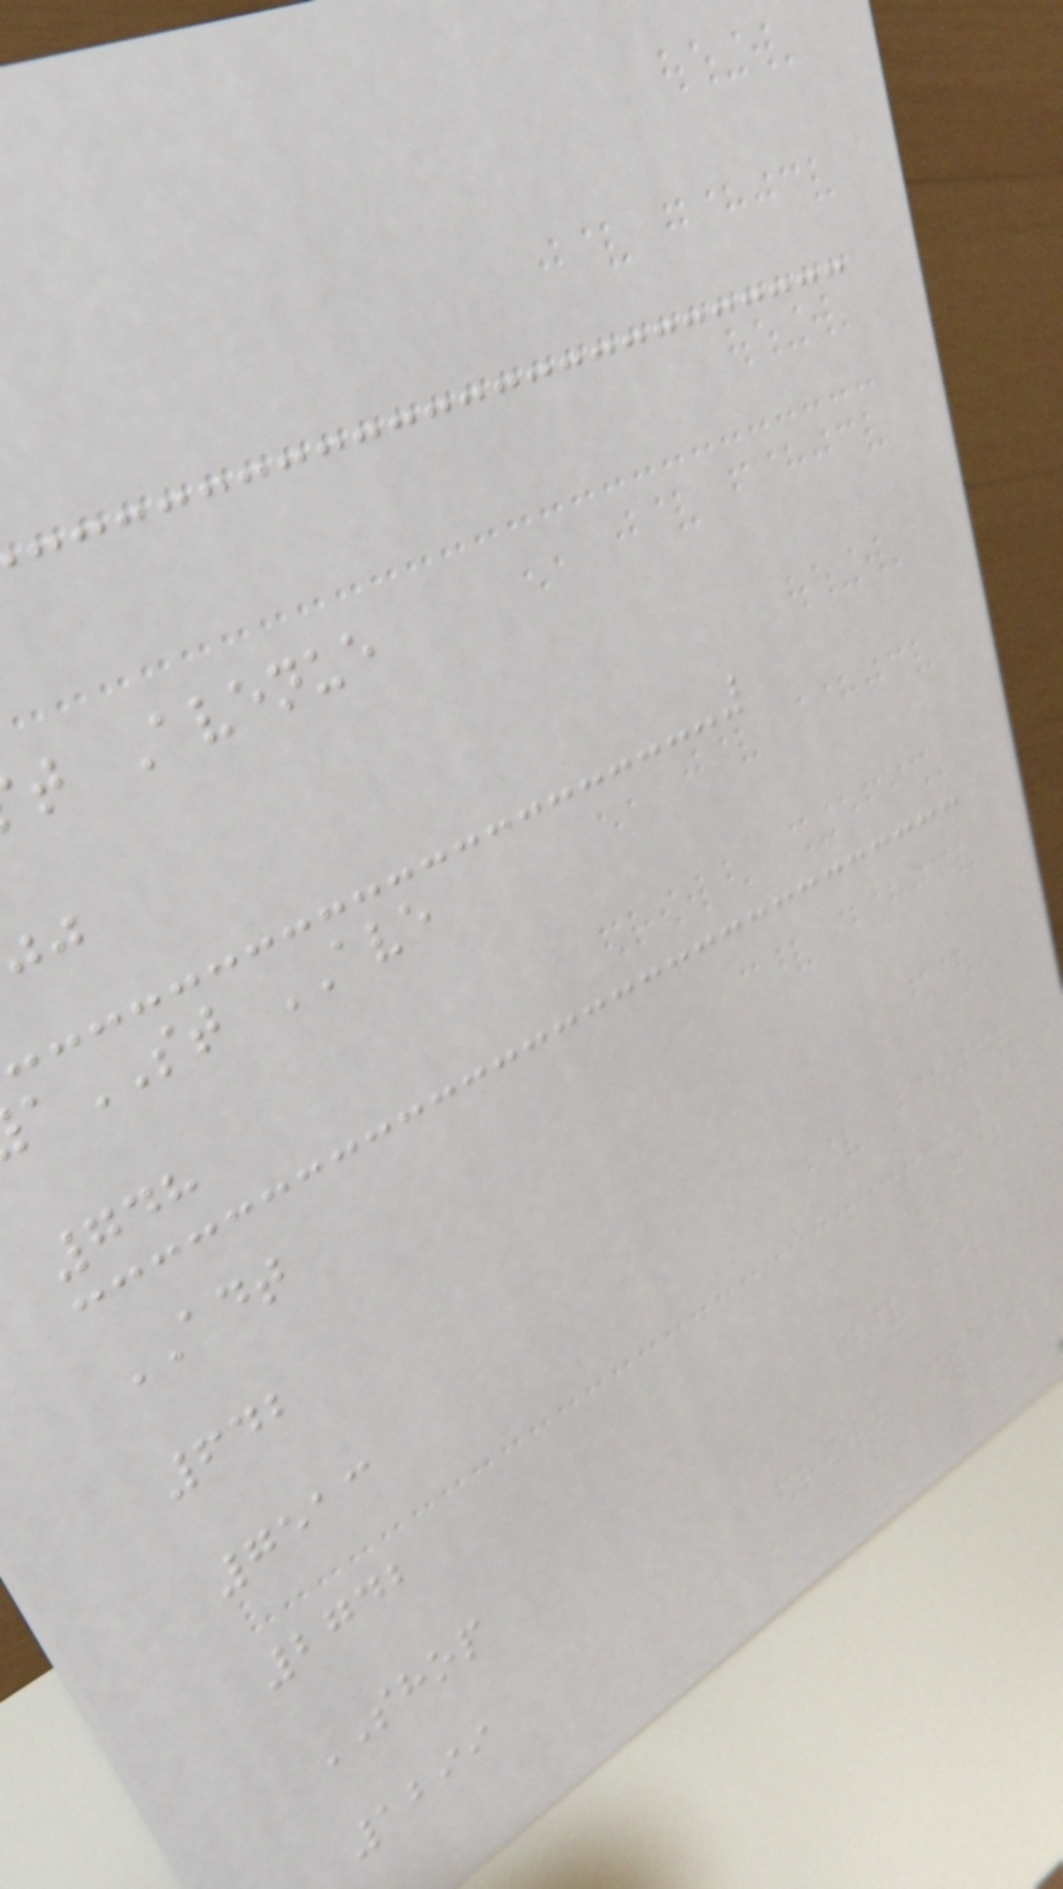t Avenue
ST AVE
748
ADT
642
7513
2742
SHOP
1299
